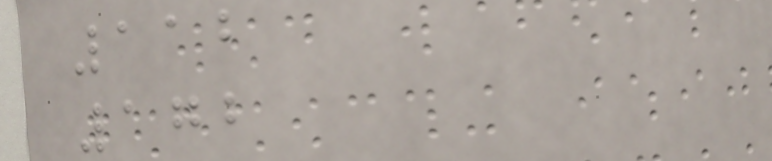112
172
